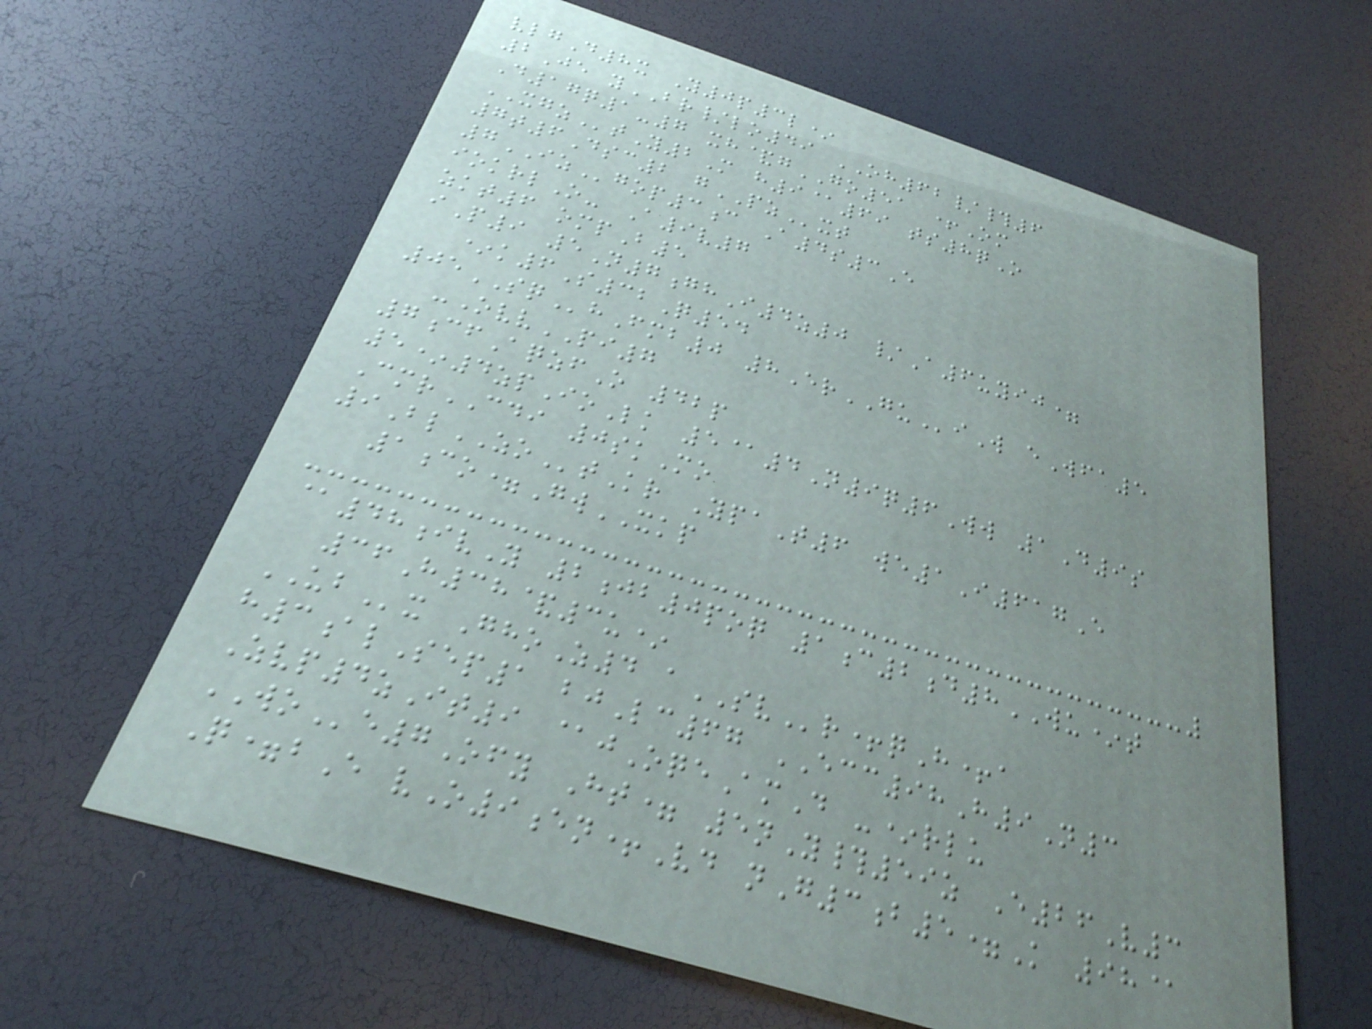vlgD8x Y0p3l*
2Je yBR/lo49 OH62/#6
D17q1-7 xh&gGO51 +Om
XGZtY2M h9@69 ts8qO
7t6Dsc2 gPZxt
7IZgop3c A4s3E
iokrlO- A9v7
zkt6 ompB5
iP9 5N7ghI4z0 /A6uyij=
*k6S32Q54
05SQhFmb0 8ErGUiW eWfa5
-OvvPI7
7cfAqzfO 42p
5*4zpIoLk 5@4N9q6Ww 1D9s
CmrCDI 0skMo
9BlZOtKr YpaT6 we1I617E
1co=GwXKP
@48ivY 2jb0poq 1c2d8WU*t
36H38&3u*
UBx GhoZ4 aSVr+qH+a
h3alSep1 bjLc67 ECC98H9N3
Zvp4zIt9 @jOqeAmD -*rlu
WOe7Ofy Ht= 5nY#59z E26V3
Q=bE vO9en+Vd nG3b5=K 98@
